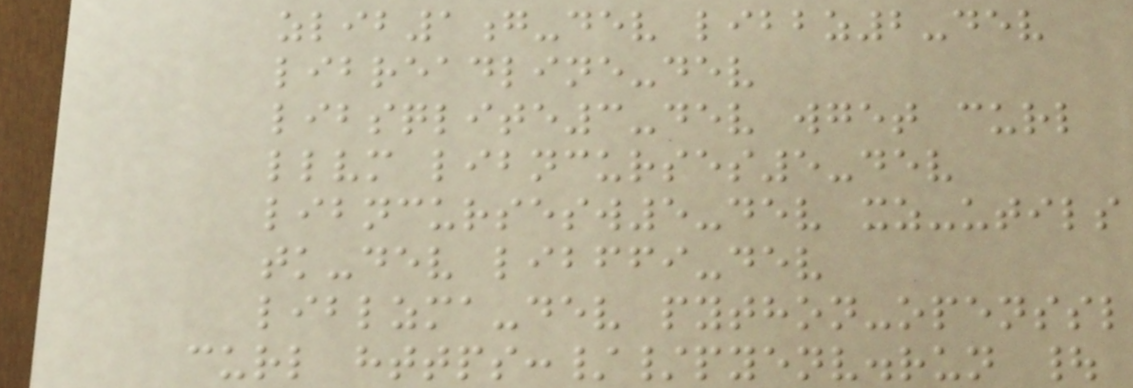zlib1g-dev libbz2-dev
libreadline-dev
libsqlite3-dev wget curl
llvm libncurses5-dev
libncursesw5-dev xz-utils
tk-dev libffi-dev
liblzma-dev python-openssl
curl https://pyenv.run |
